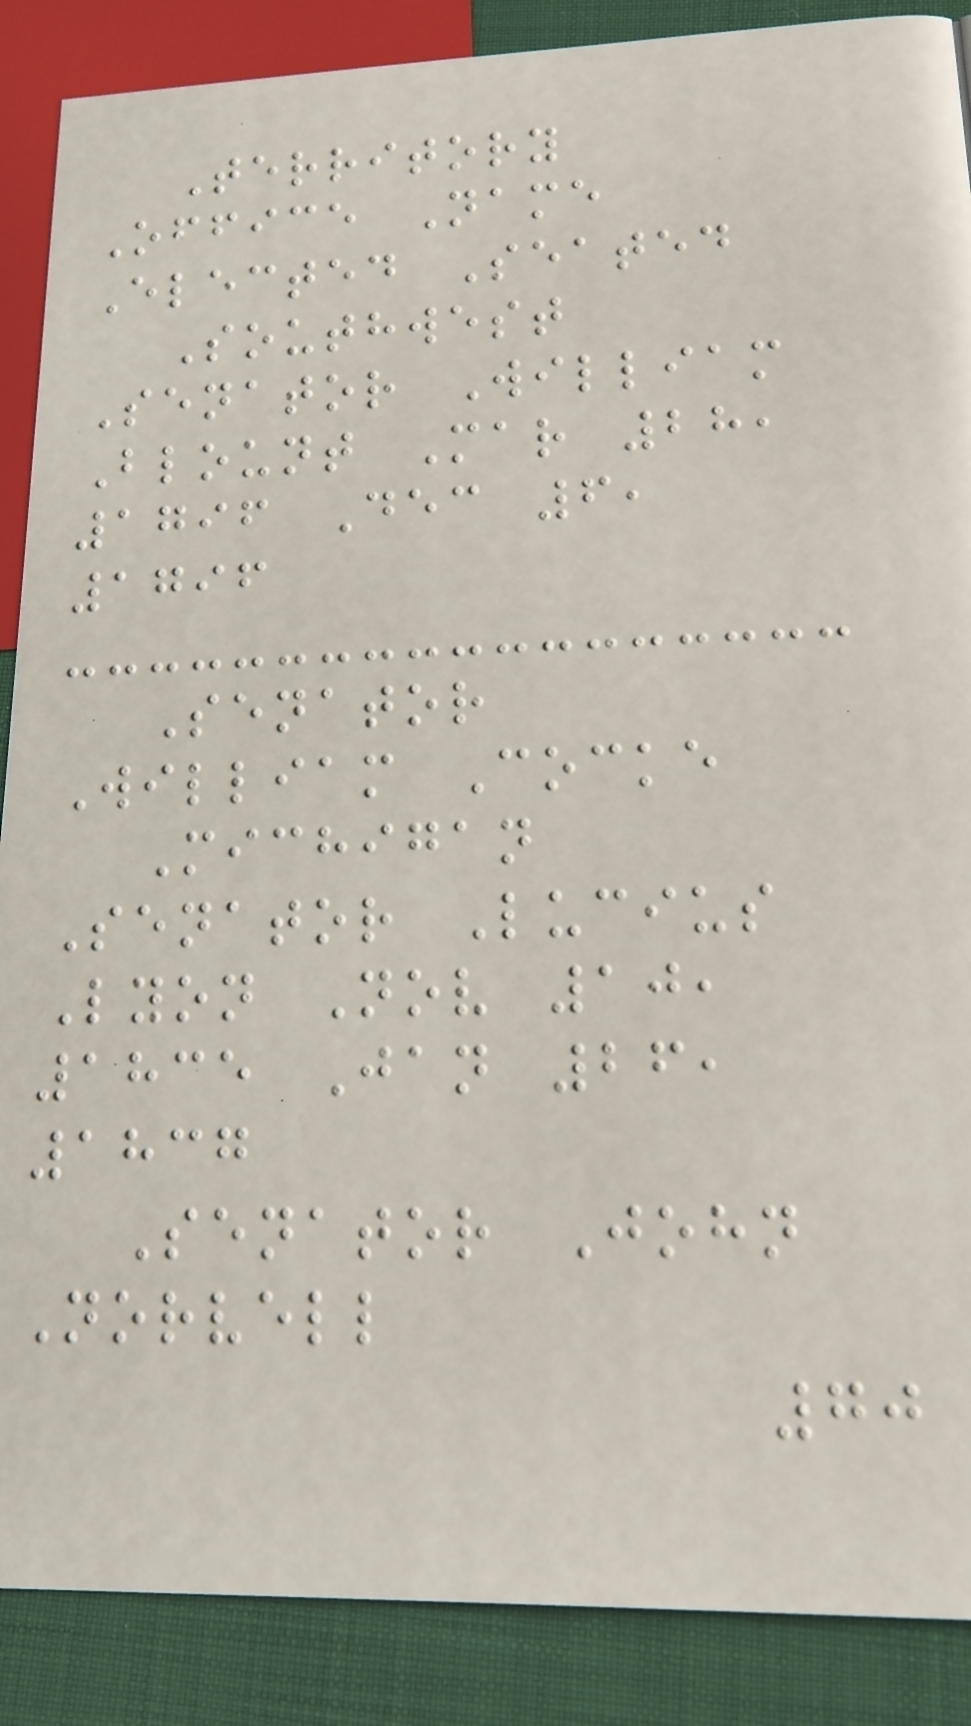Territory
Office Name
Elected Seated
Southwest
Senator William
Blount Mar 28,
1796 Dec 6,
1796
Senator
William Cocke
Michigan
Senator Lucius
Lyon Nov 10,
1835 Jan 26,
1837
Senator John
Norvell
70
